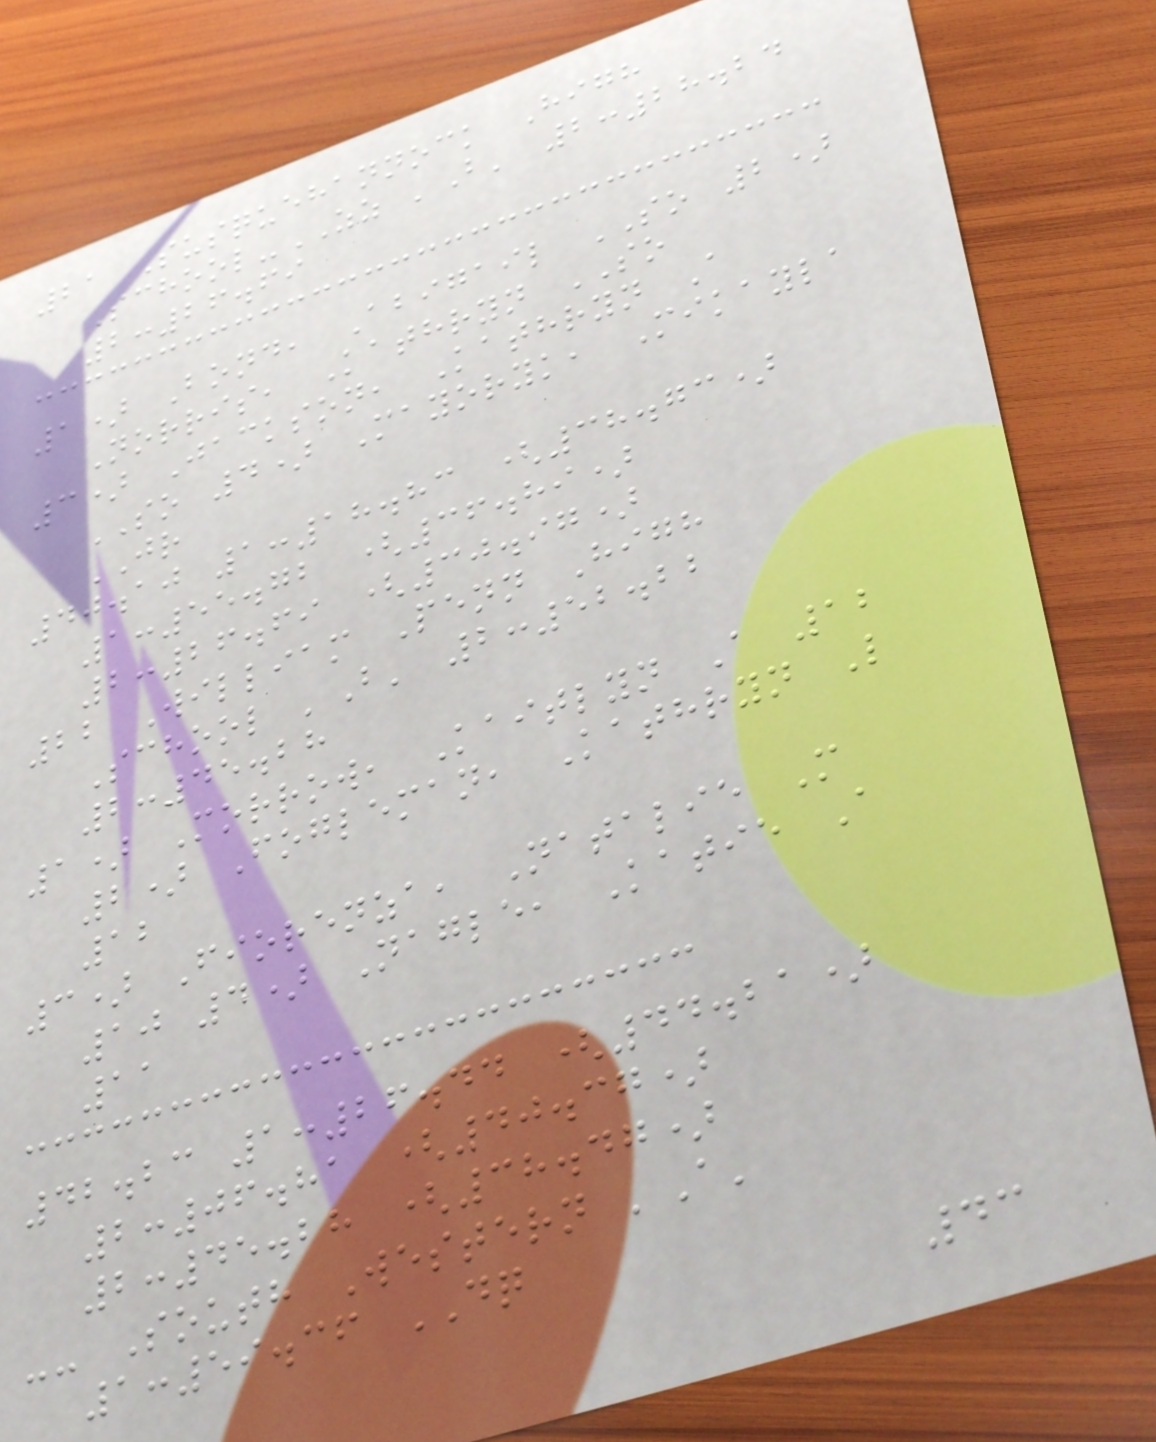21 Susquehannock High
School-ZZ 'B' 2:28.24
2:26.69
1) Bond, Abigail SO 2)
Norris, Kathryn SO
3) Jackson, Kathryn A
SO 4) Mayoryk, Mikayla
JR
40.10 1:18.83 (38.73)
1:55.72 (36.89)
2:26.69 (30.97)
22 William Penn High
School 'B' 2:52.22
2:45.28
1) Morrow, Kaitlyn A 12
2) Fogleman, Kathryn L
12
3) Fiorenza, Natalie M
10 4) Nagle, Katie A
11
42.23 1:26.44 (44.21)
2:06.81 (40.37)
2:45.28 (38.47)
-- South Western 'A'
1:59.36 DQ
43
